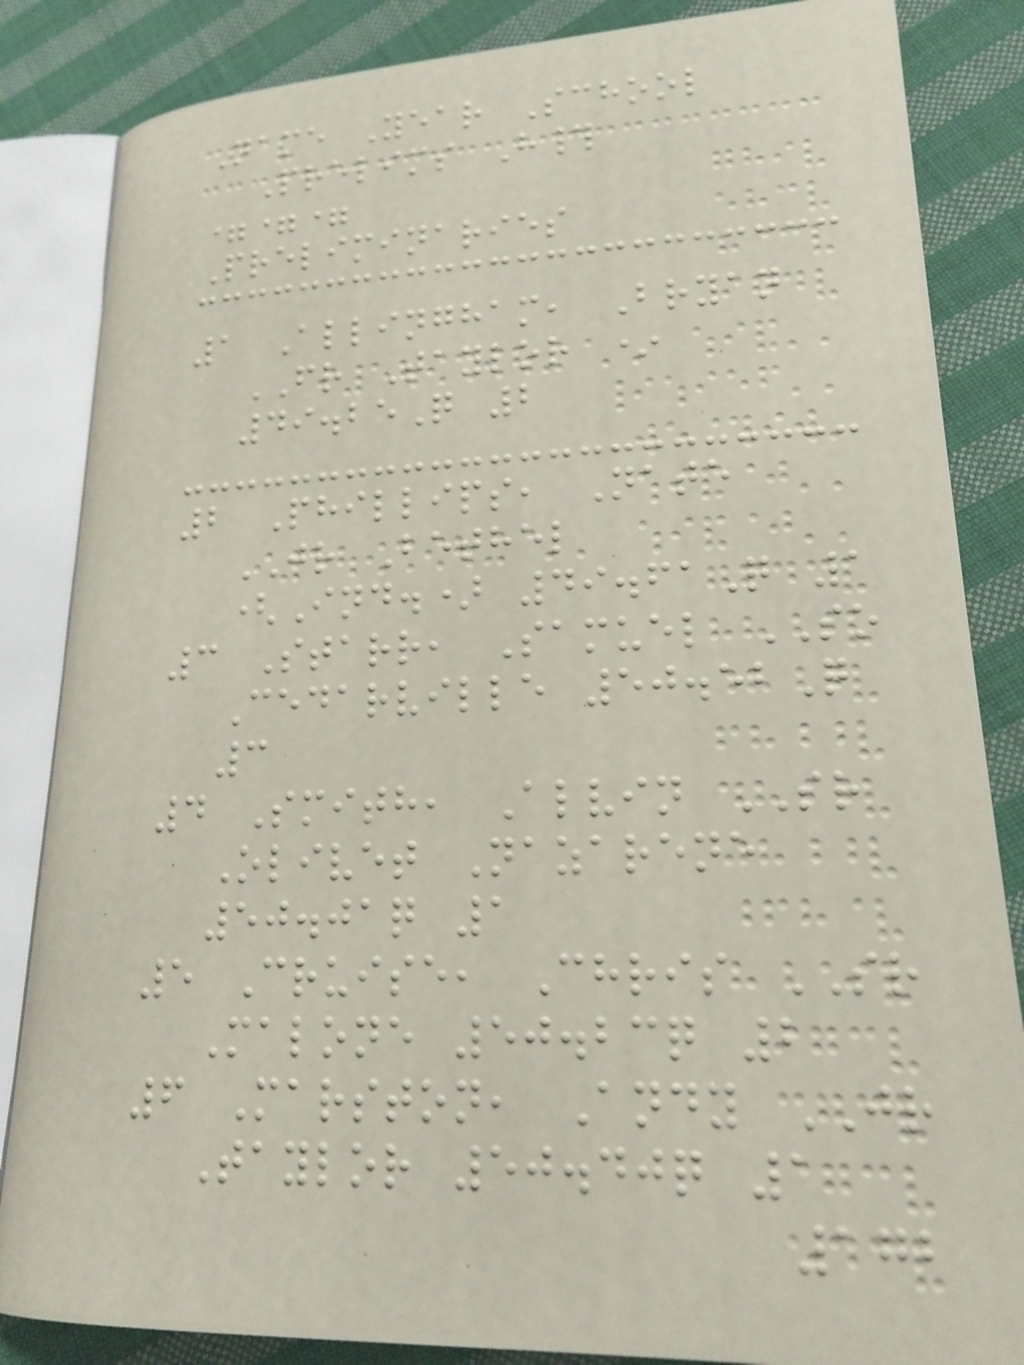Name Year School
Prelims H#
===
Preliminaries
1 Allingham, Bryan
FR Taylor *
49.25Q 2
2 Phillips, Nate
JR Bethel
(Ind.) 49.61Q 1
3 Starr, Samuel SO
Cedarville 50.52Q
3
4 Smith, Alvin SR
Olivet Nazarene
50.01q 1
5 Cruise, Chris SR
Malone 50.23q 2
6 Marston, Andy JR
Taylor 50.40q 1
172
